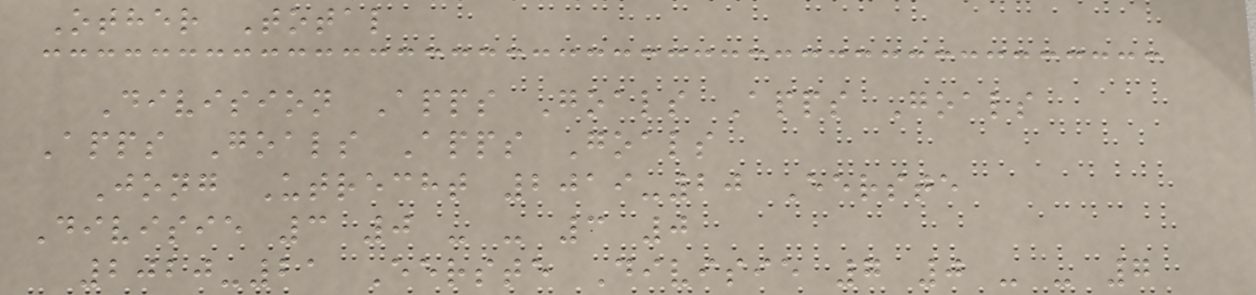Other Total
Division Apps Goals Apps Goals
Apps Goals Apps Goals
Jong Utrecht 2019-20 Eerste
Divisie 3 0 - - 3 0
2020-21 Eerste Divisie 7 0 - - 7
